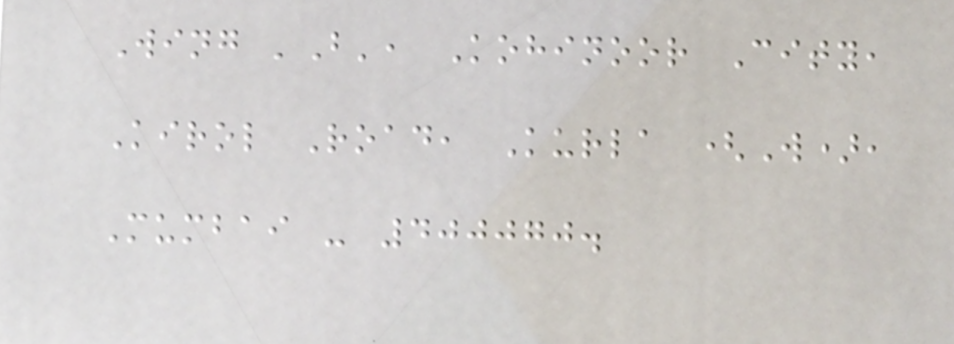Wing 'B', Kohinoor City,
Kirol Road, Kurla (W),
Mumbai - 400070.
